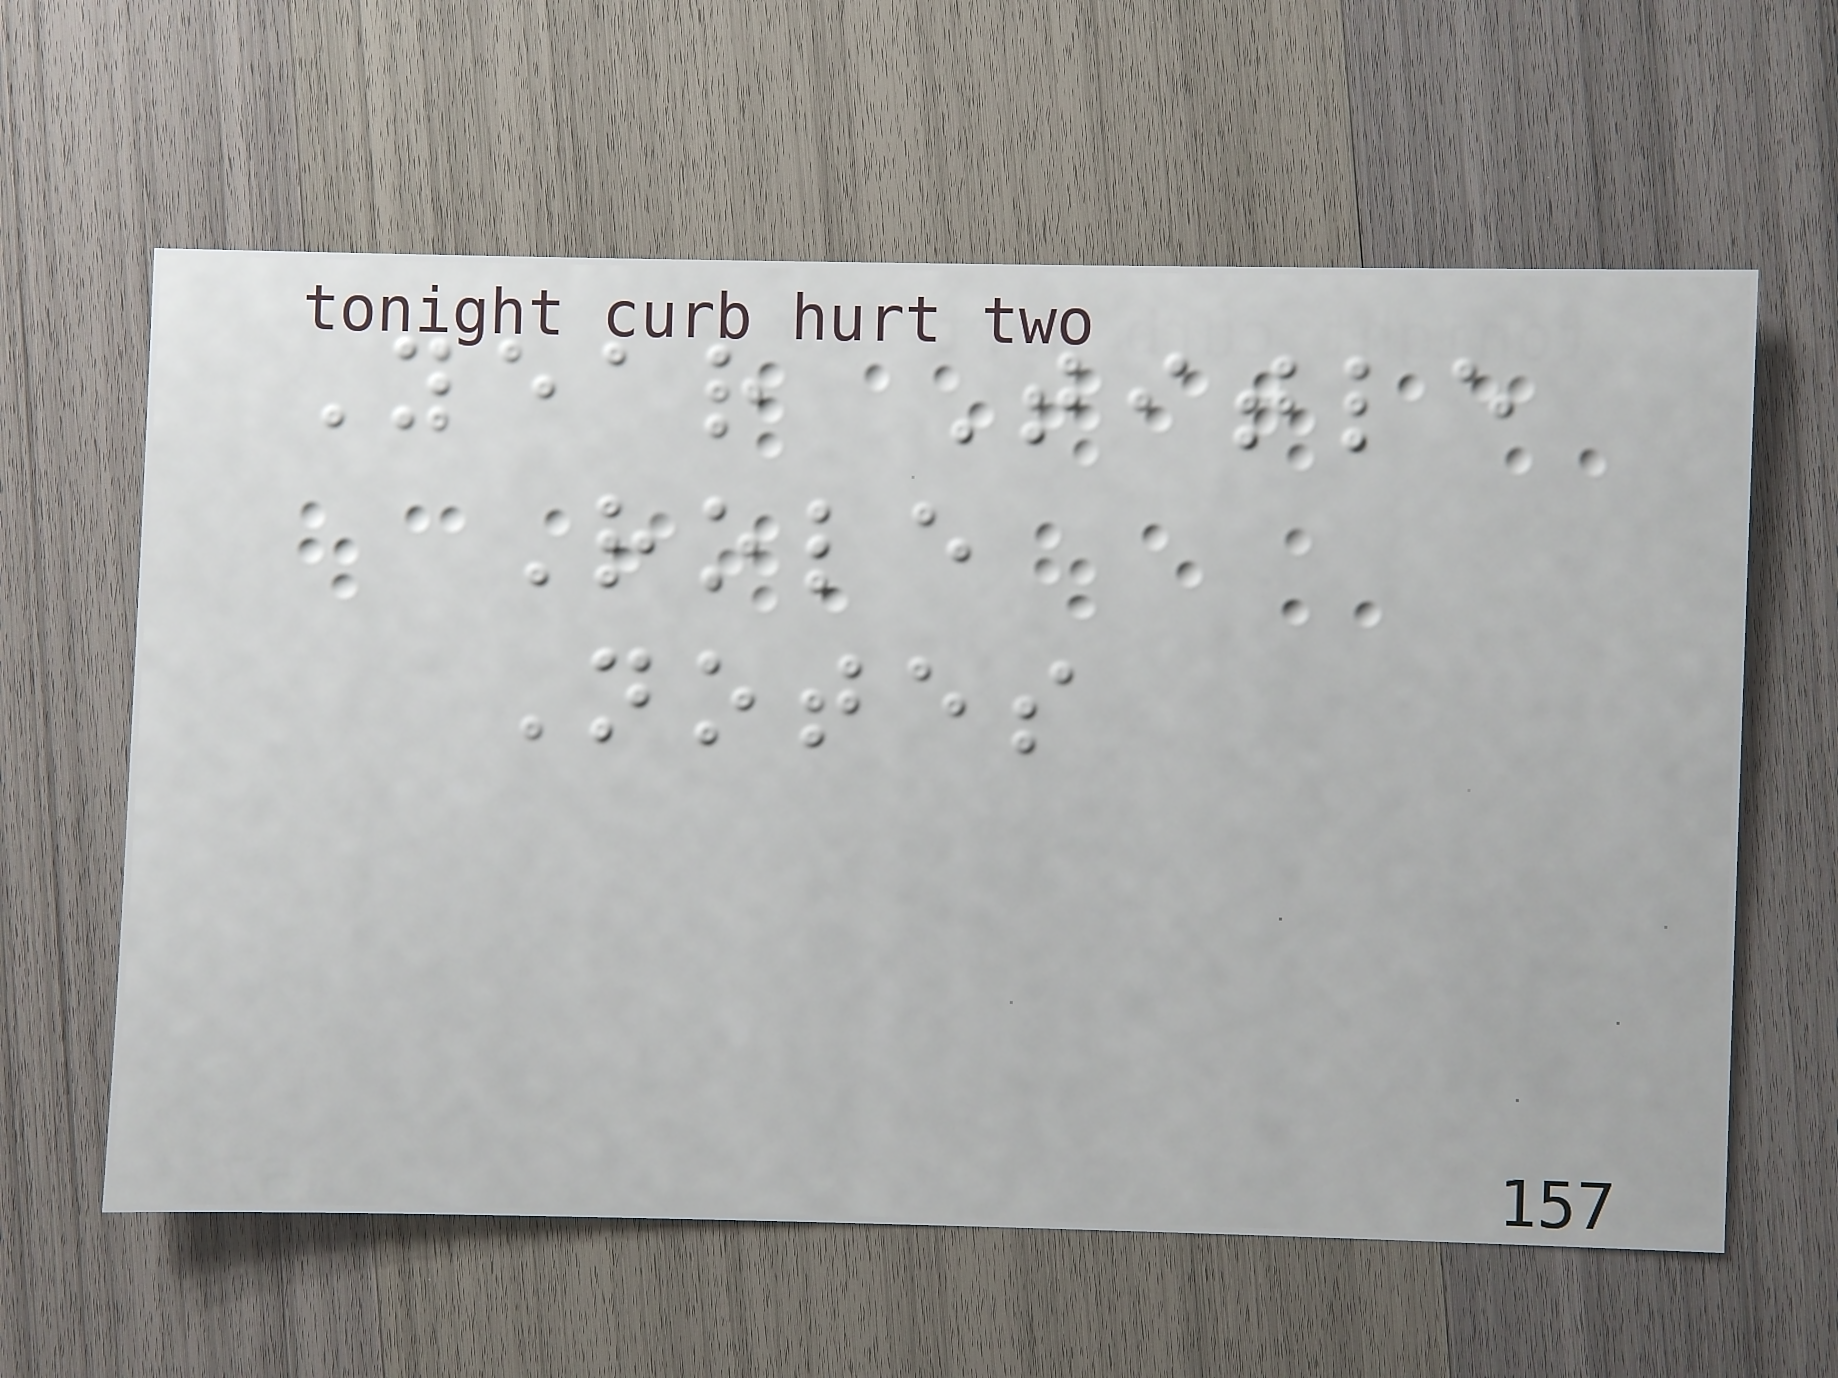Year Title
Role
Notes
